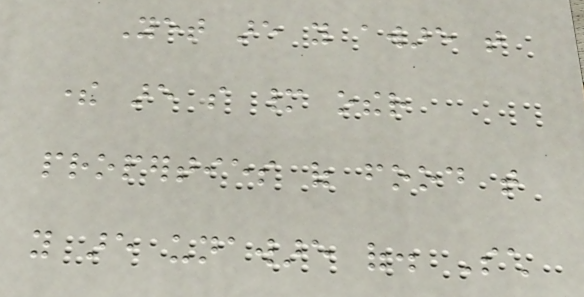Yet are you aware that
there are so many other
properties of food that
you are unaware of. Such
